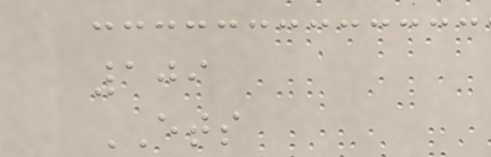109
ETS
